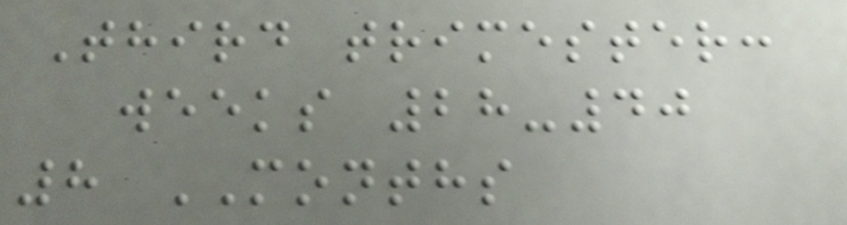Third trimester:
weeks 28-40
8 MONTHS
